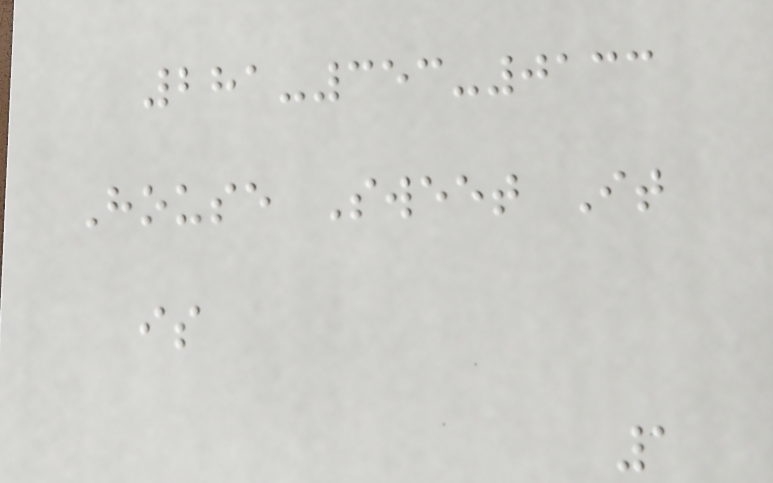281-353-0133
House Sweet It
is
1
